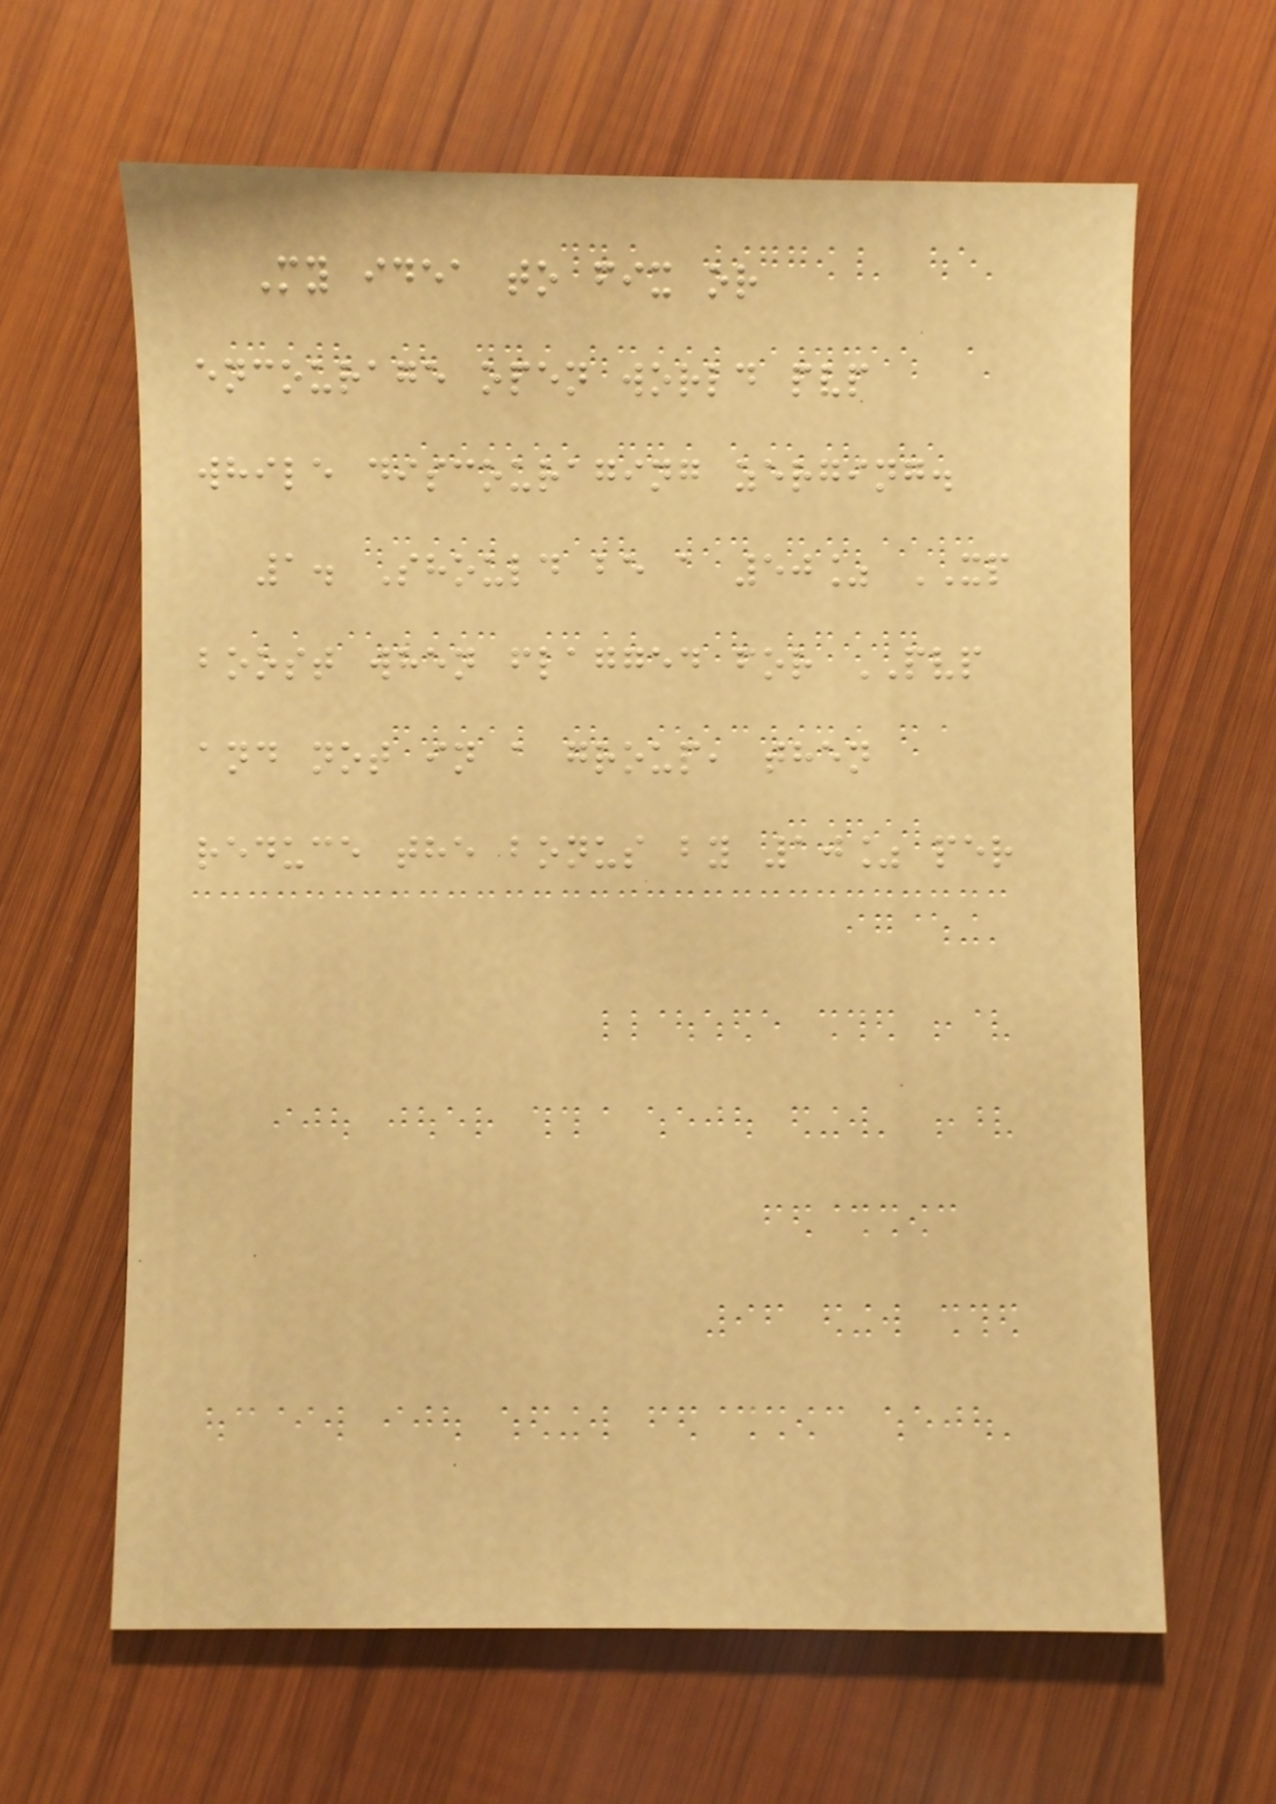My idea to fix or
encourage open world pvp
while discouraging zerging.
1. Should be a 50% XP
boost when flagged for PVP
and not in a group, then
reduce the bonus by 10% per
